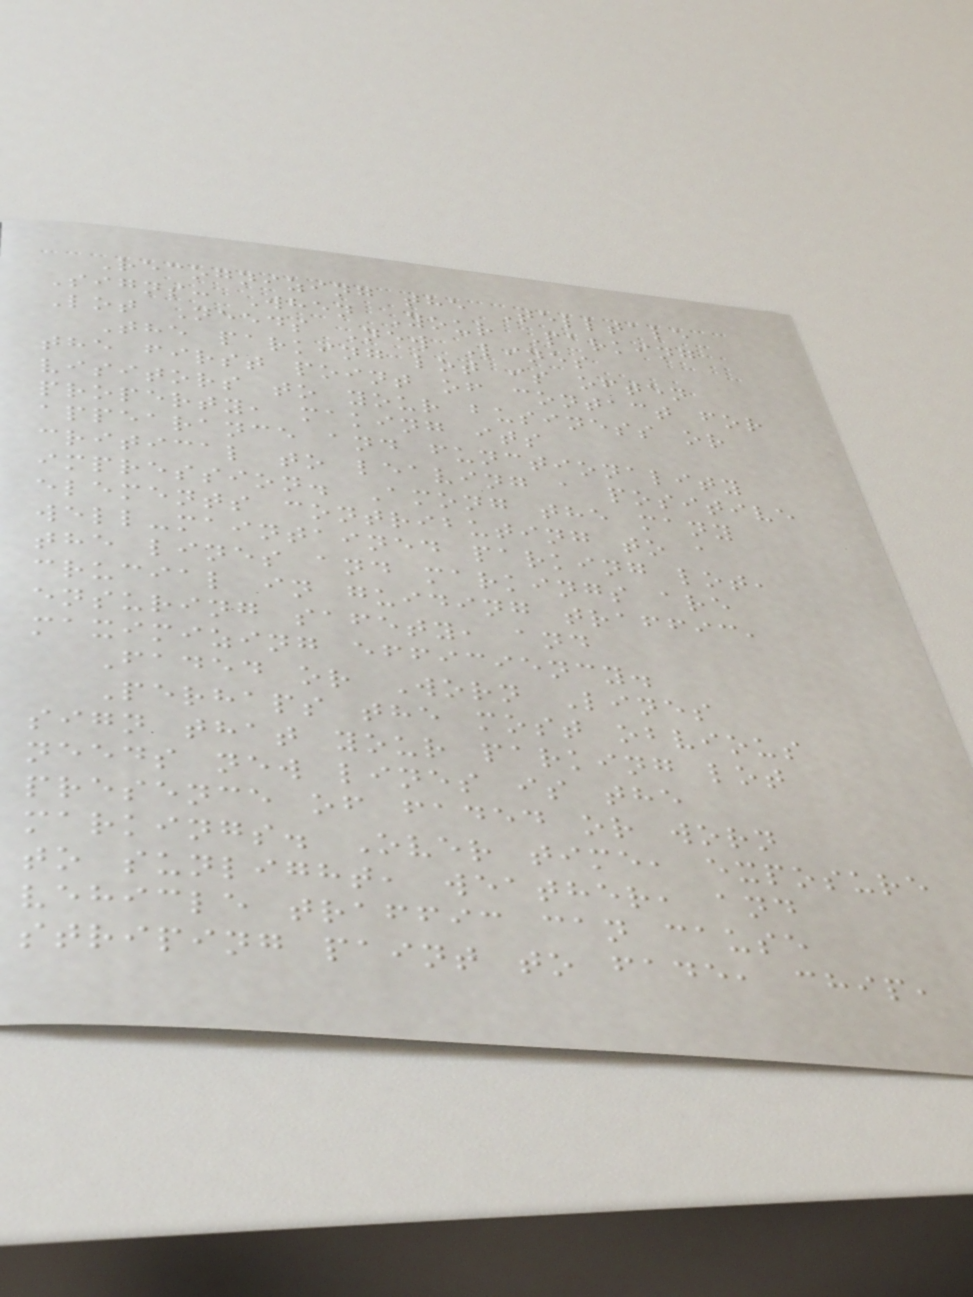Recognizing the Telltale
Signs: When Your Parking
Lot Needs New Lines
The parking lot is often
the first point of contact for
visitors to your business or
property, making its
appearance and functionality
critical to leaving a positive
impression. Among the many
elements contributing to a
well-maintained parking lot,
the lines and markings are
crucial in guiding traffic,
ensuring safety, and
maximizing efficiency.
Faded or Worn Lines
Perhaps the most obvious
sign that your parking lot
needs new lines is the
presence of faded or worn
markings. Over time, exposure
to sunlight, weather, and
vehicle traffic can cause
striping paint to fade, chip,
